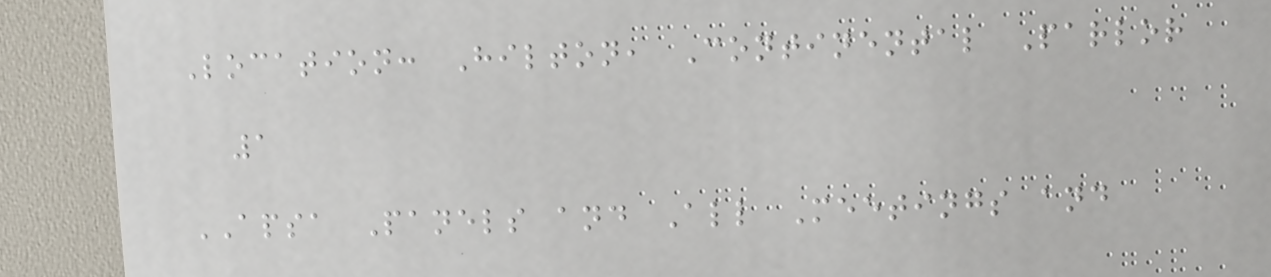Location: Hilton, Continental Parlor
1
APSA Panels and All Meetings and
